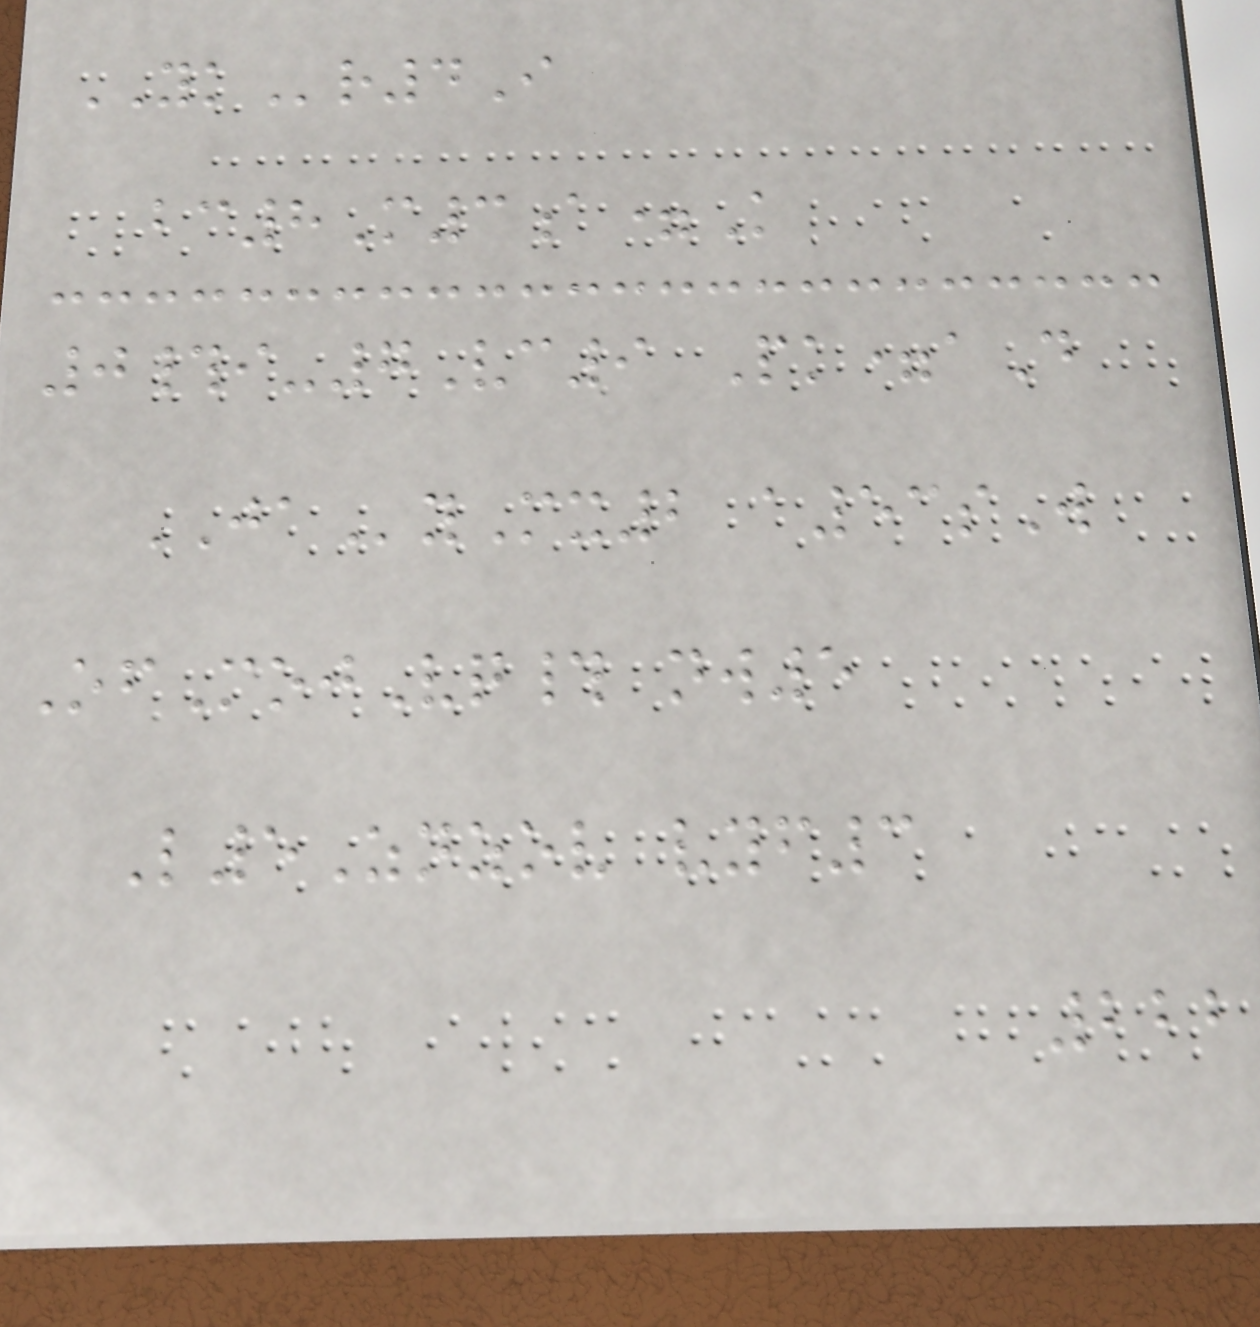YKr4I
bc8M3a=K
0#i-7Vc9 Pk=aD
JAyMx2 a53sW
OfMojVq# nw5
L5Znzov vyf3
222
